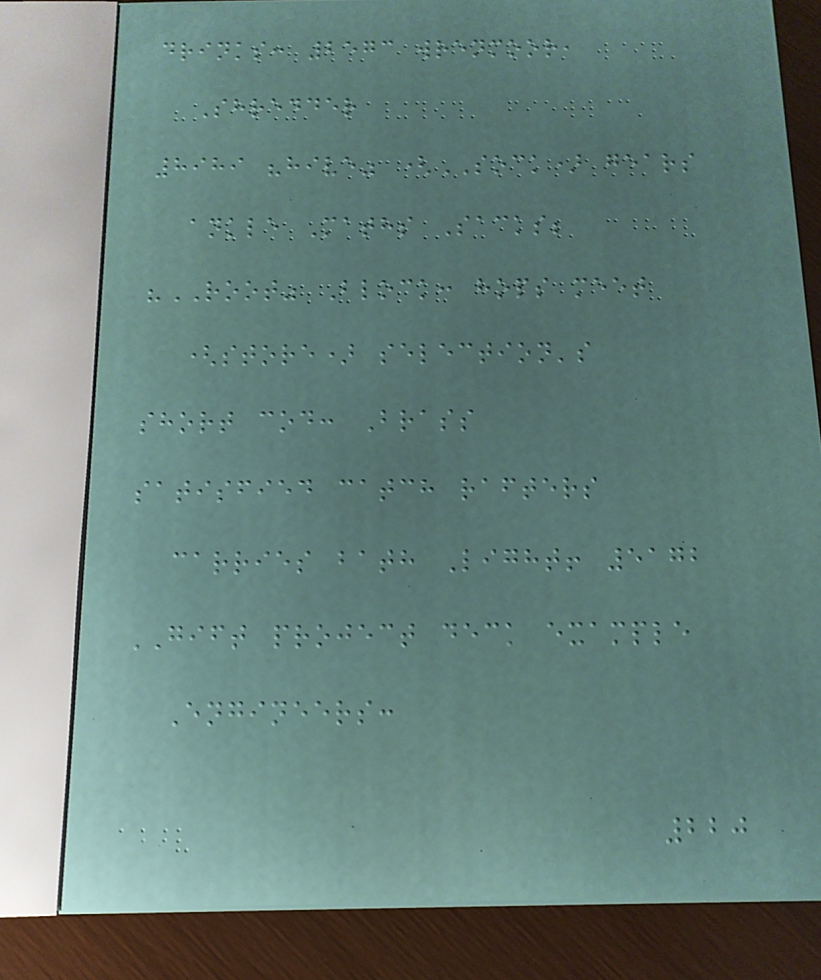drinks: 2573 wrenmoor,
Shredder
8989 "hive" (SOCK) gears
ankle Maths Sacks;
"ROOT" Block: hops meet
(store) selection's
short cod: Brass
satisfied catch rafters
carries bath Light! 5172
GIFT project deck example
Engineers:
220
